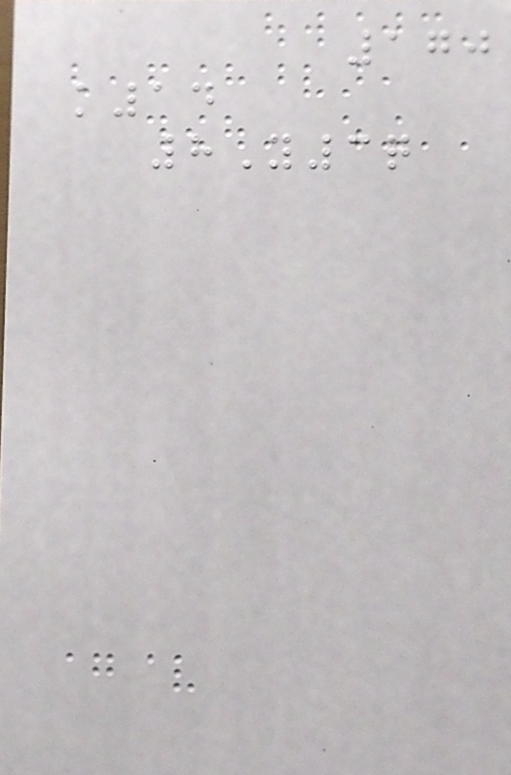170
k14
8Y3q
